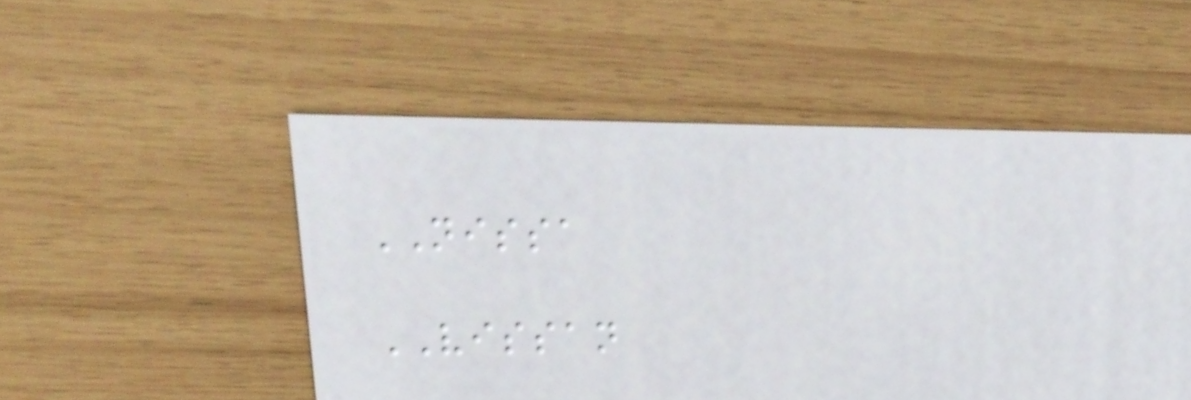NISSA
VISSAN
